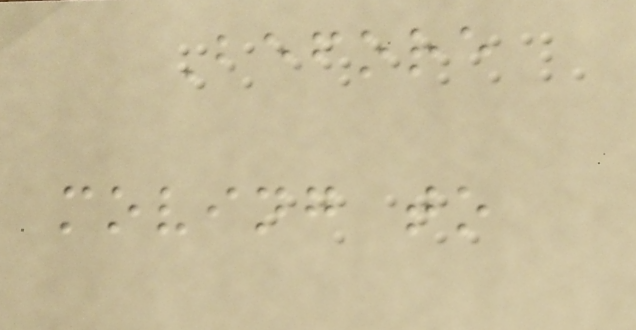Before
moving to
